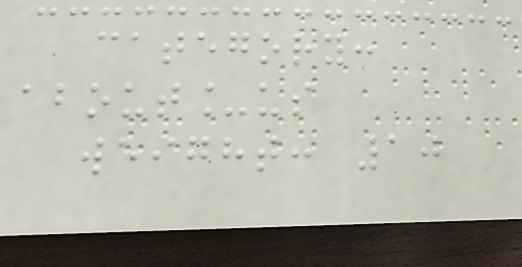category:
about_us
weight: 10
